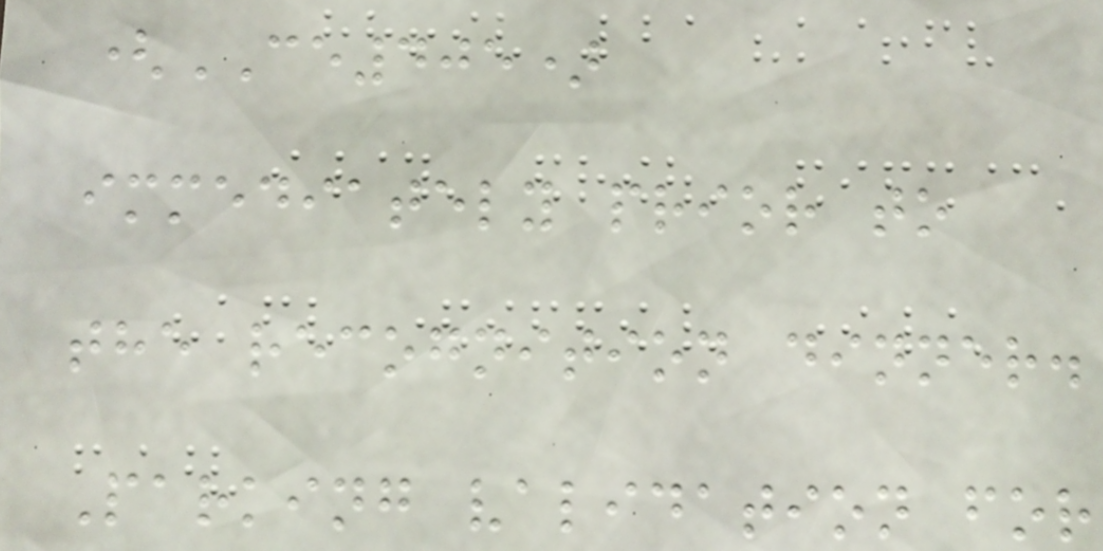(CE405)
immediately prior to
the recognition dinner.
Parking validation for
